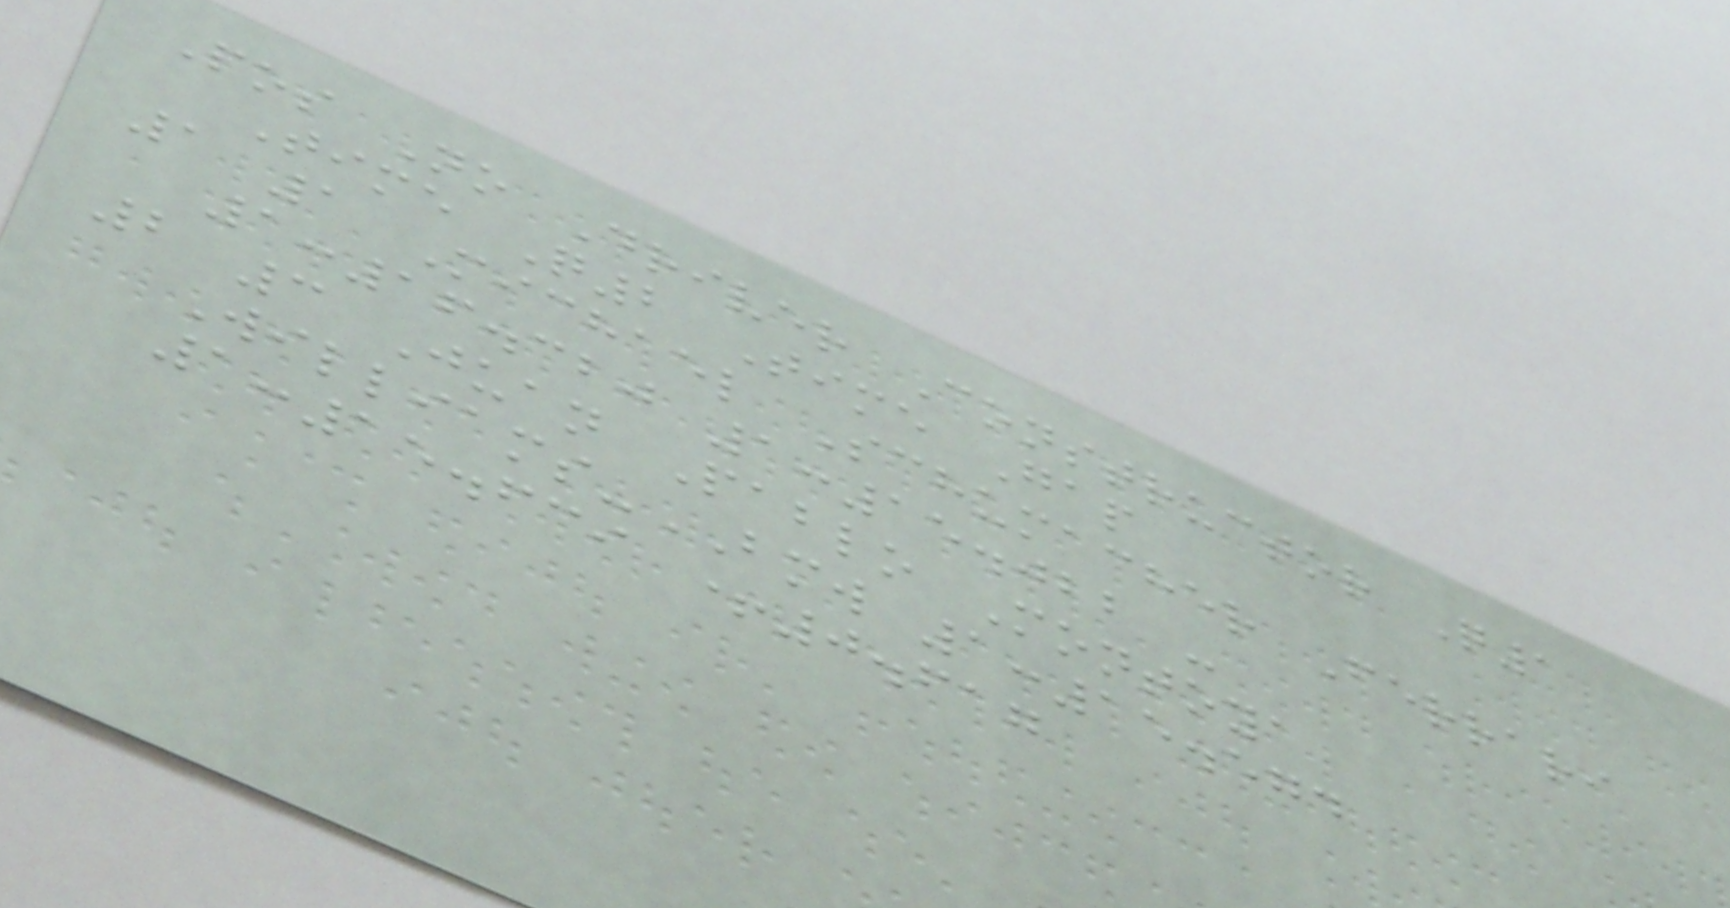Pos No Driver Constructor Q1
Time Q2 Time Gap
1 1 Michael Schumacher Ferrari
1:16.320 1:15.022 -
2 3 Juan Pablo Montoya
Williams-BMW 1:15.574
1:15.639 +0.617
